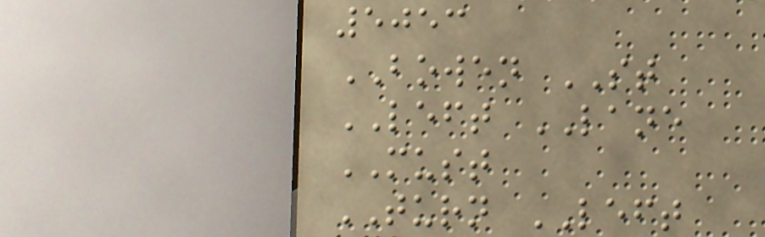5053
BOWEN ST
LEFT LANE
MUST
TURN LEFT
